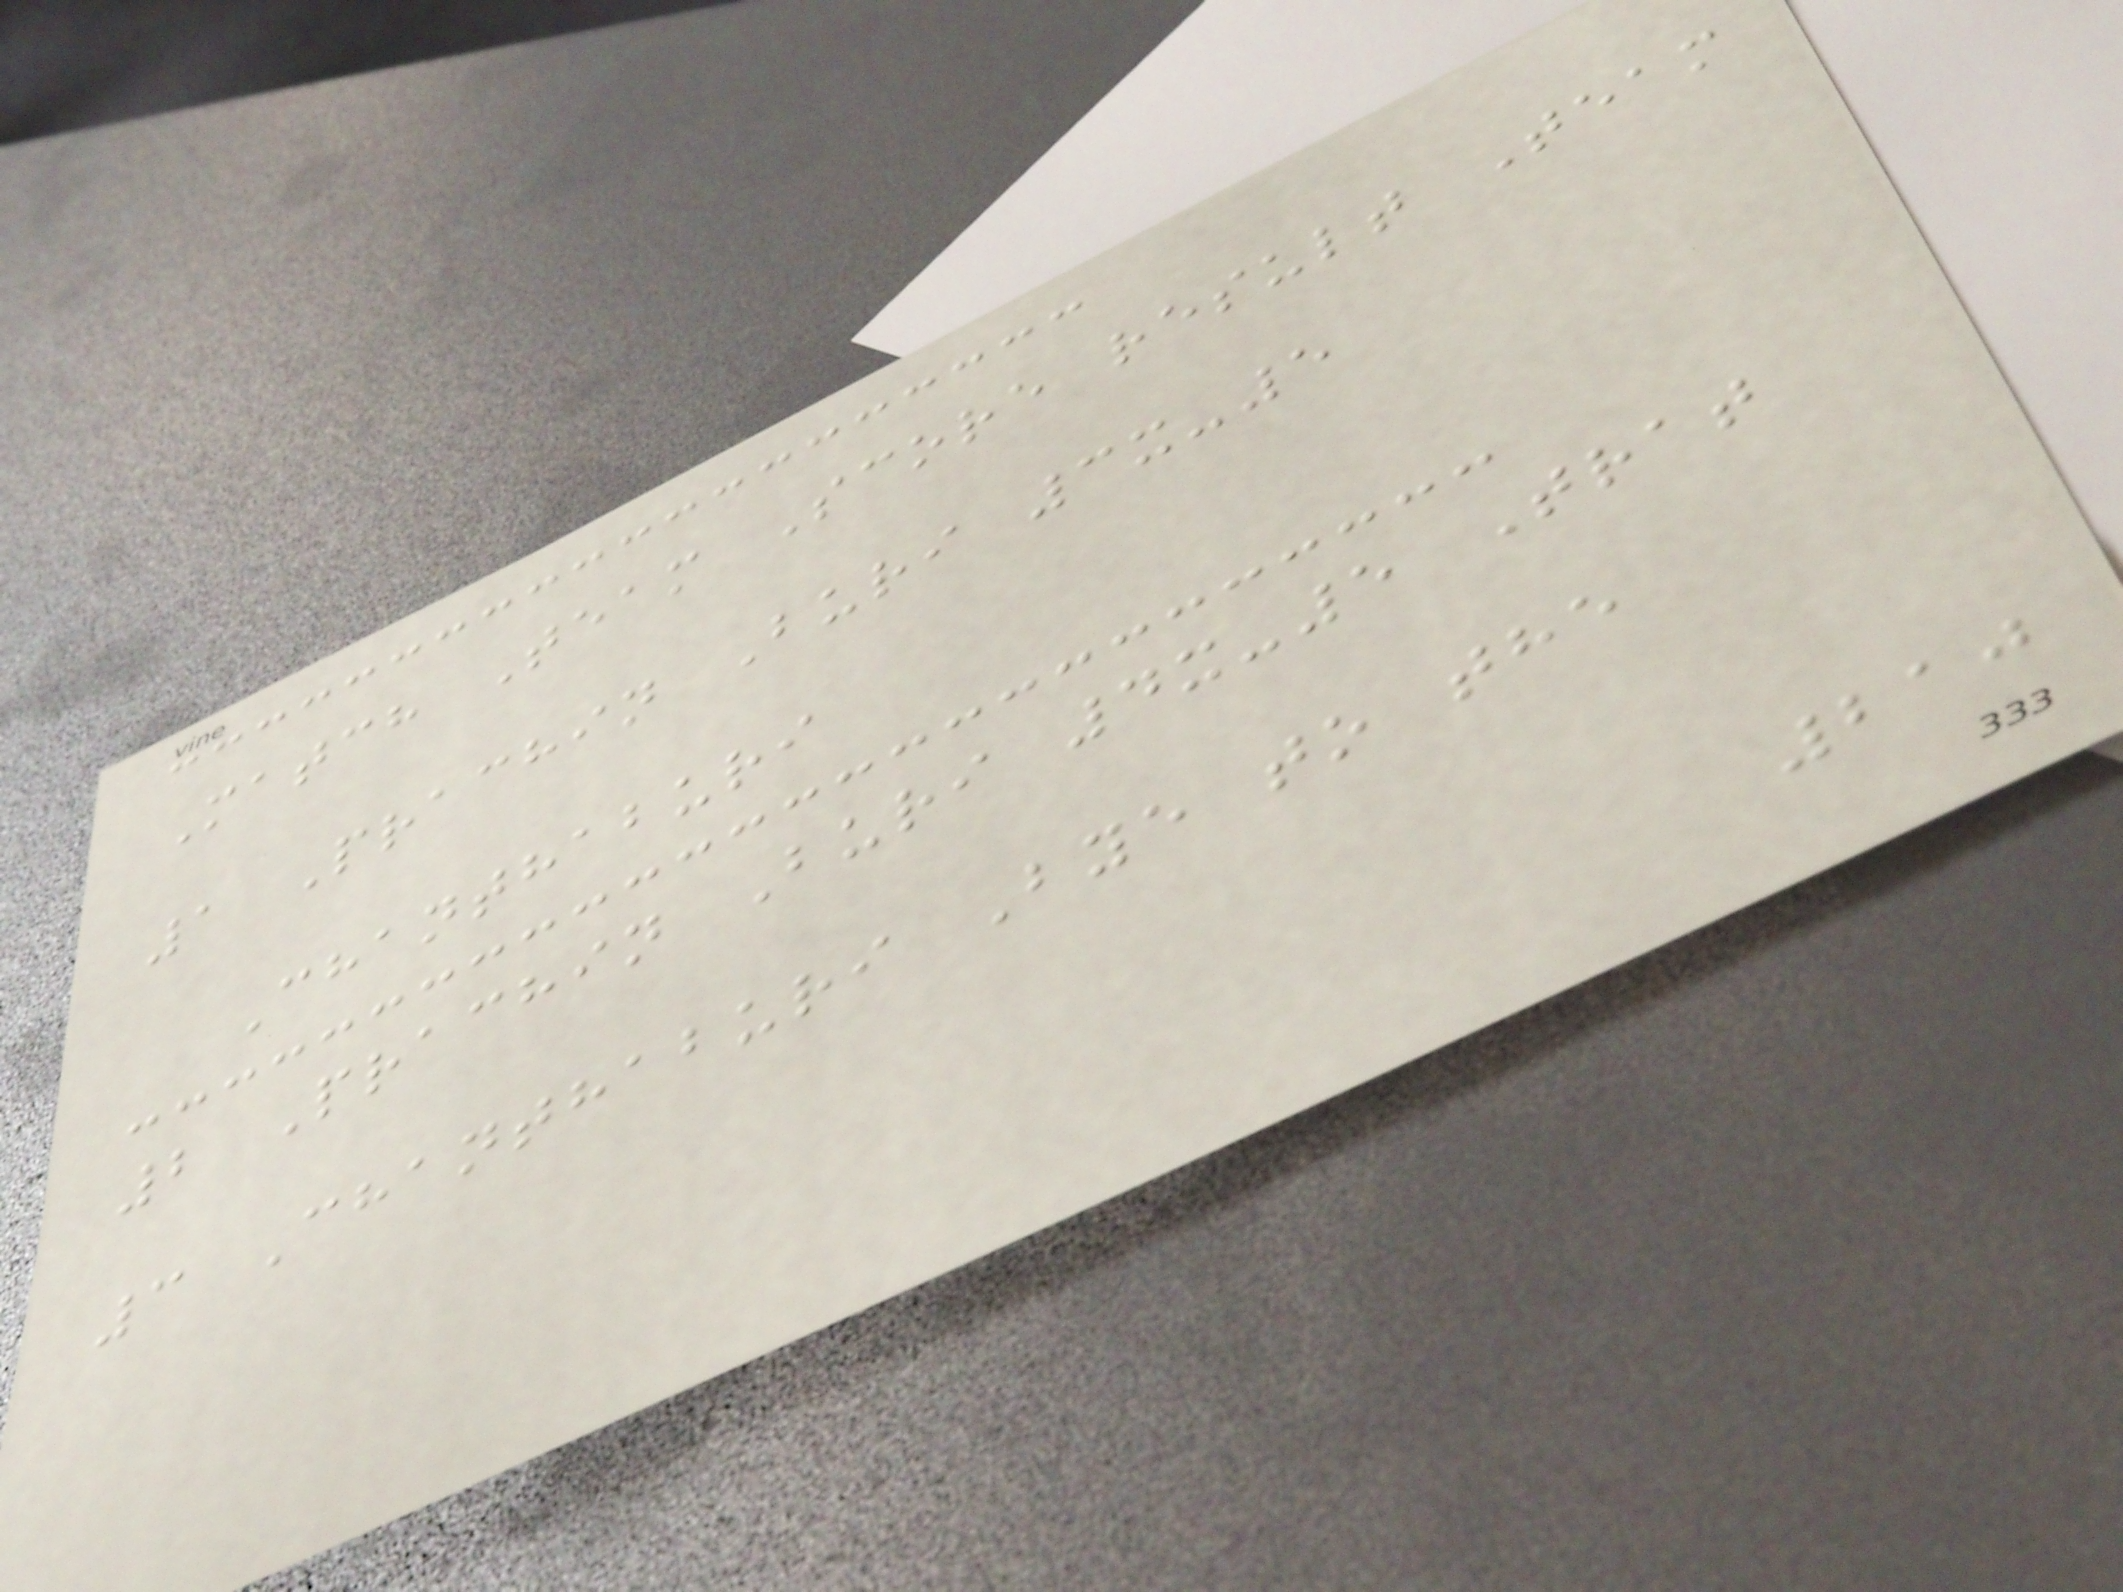Match Team Score result Team
1 Prachin Buri 3x-5
Chanthaburi
2 Prachin Buri 4x-5 Trat
3 Chanthaburi Bye to the
210
